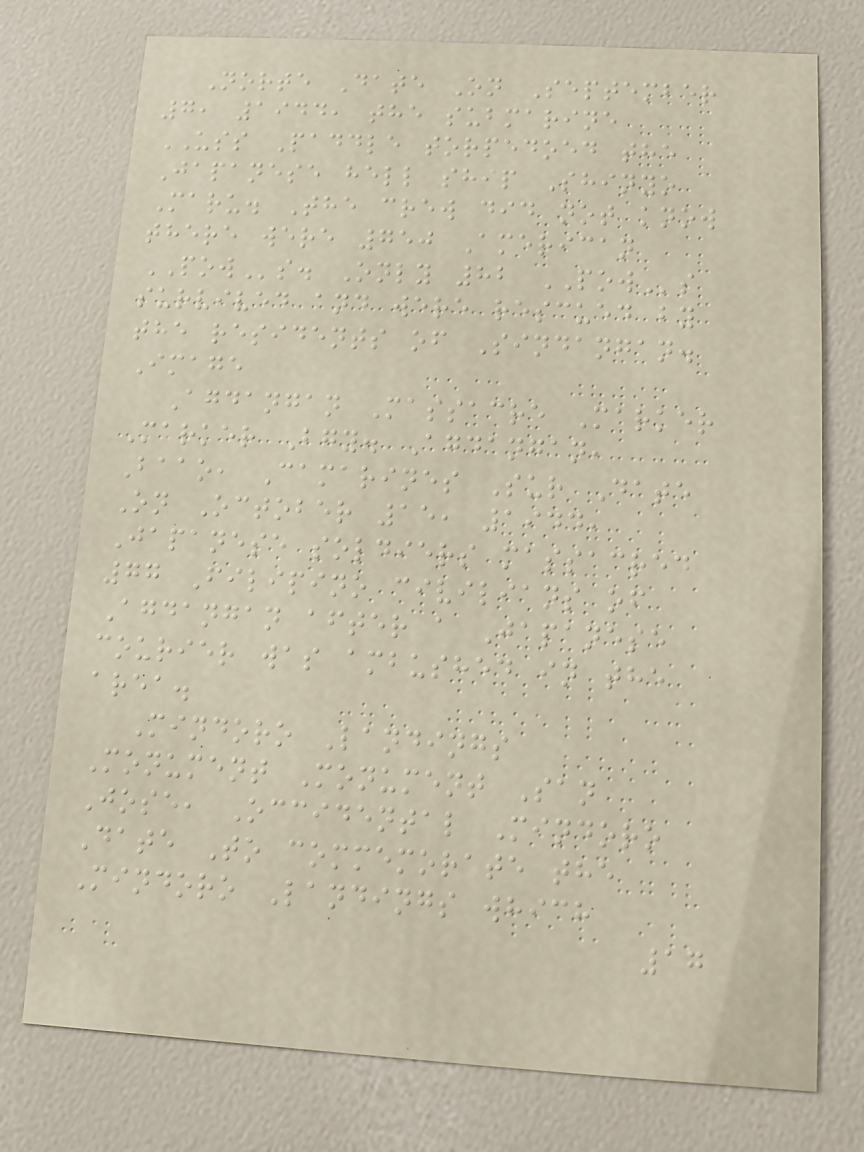Norte Date On September
7, 1944, the submarine
USS Paddle torpedoed the
Japanese hell ship Shinyo
Maru. The crew did not know
there were 750 American
POWs. Only 82 POWs
survived and were rescued by
the residents of Sindangan.
Image
Agdangan Massacre Marker
Marker Bgy. Agdangan,
Baao, Camarines Sur Date
On October 15, 1944,
Japanese soldiers massacred
77 Filipino civilians of
Agdangan after a Japanese
courier was ambushed in the
area.
Mindoro Landings
Monument Monument San
Jose, Occidental Mindoro
Date To commemorate the
Mindoro Landings which
17
